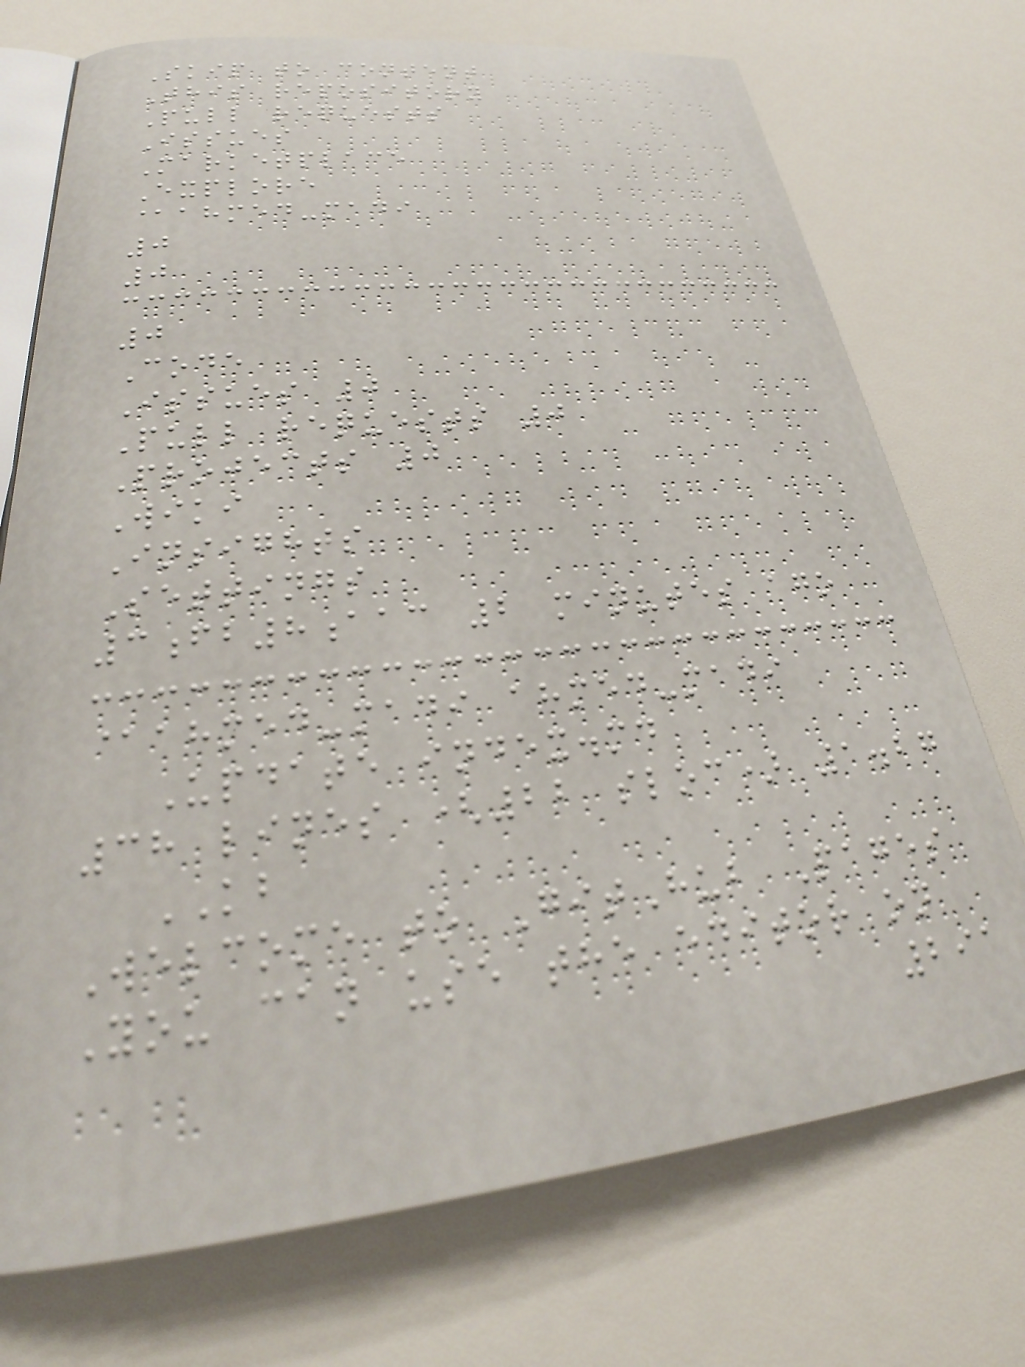Skip to content
This repository
Pull requests
Issues
Marketplace
Explore
@ahmed-madi
0
0
0
Code
Issues 0
Pull requests 0
Projects 0
Wiki
Insights
Settings
3fb8aac 2 minutes ago
@ahmed-madi ahmed-madi
Update index.md
38 lines (22 sloc) 1.27
KB
Welcome to GitHub Pages
You can use the editor on
291
